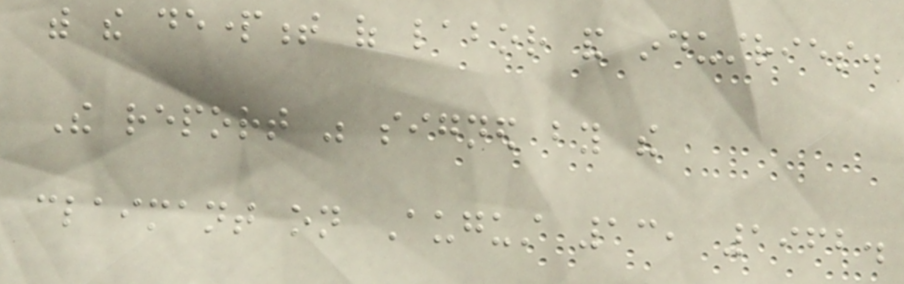with the department of labor and industries.
The report was signed by the
claimant on August 13, 1962.
